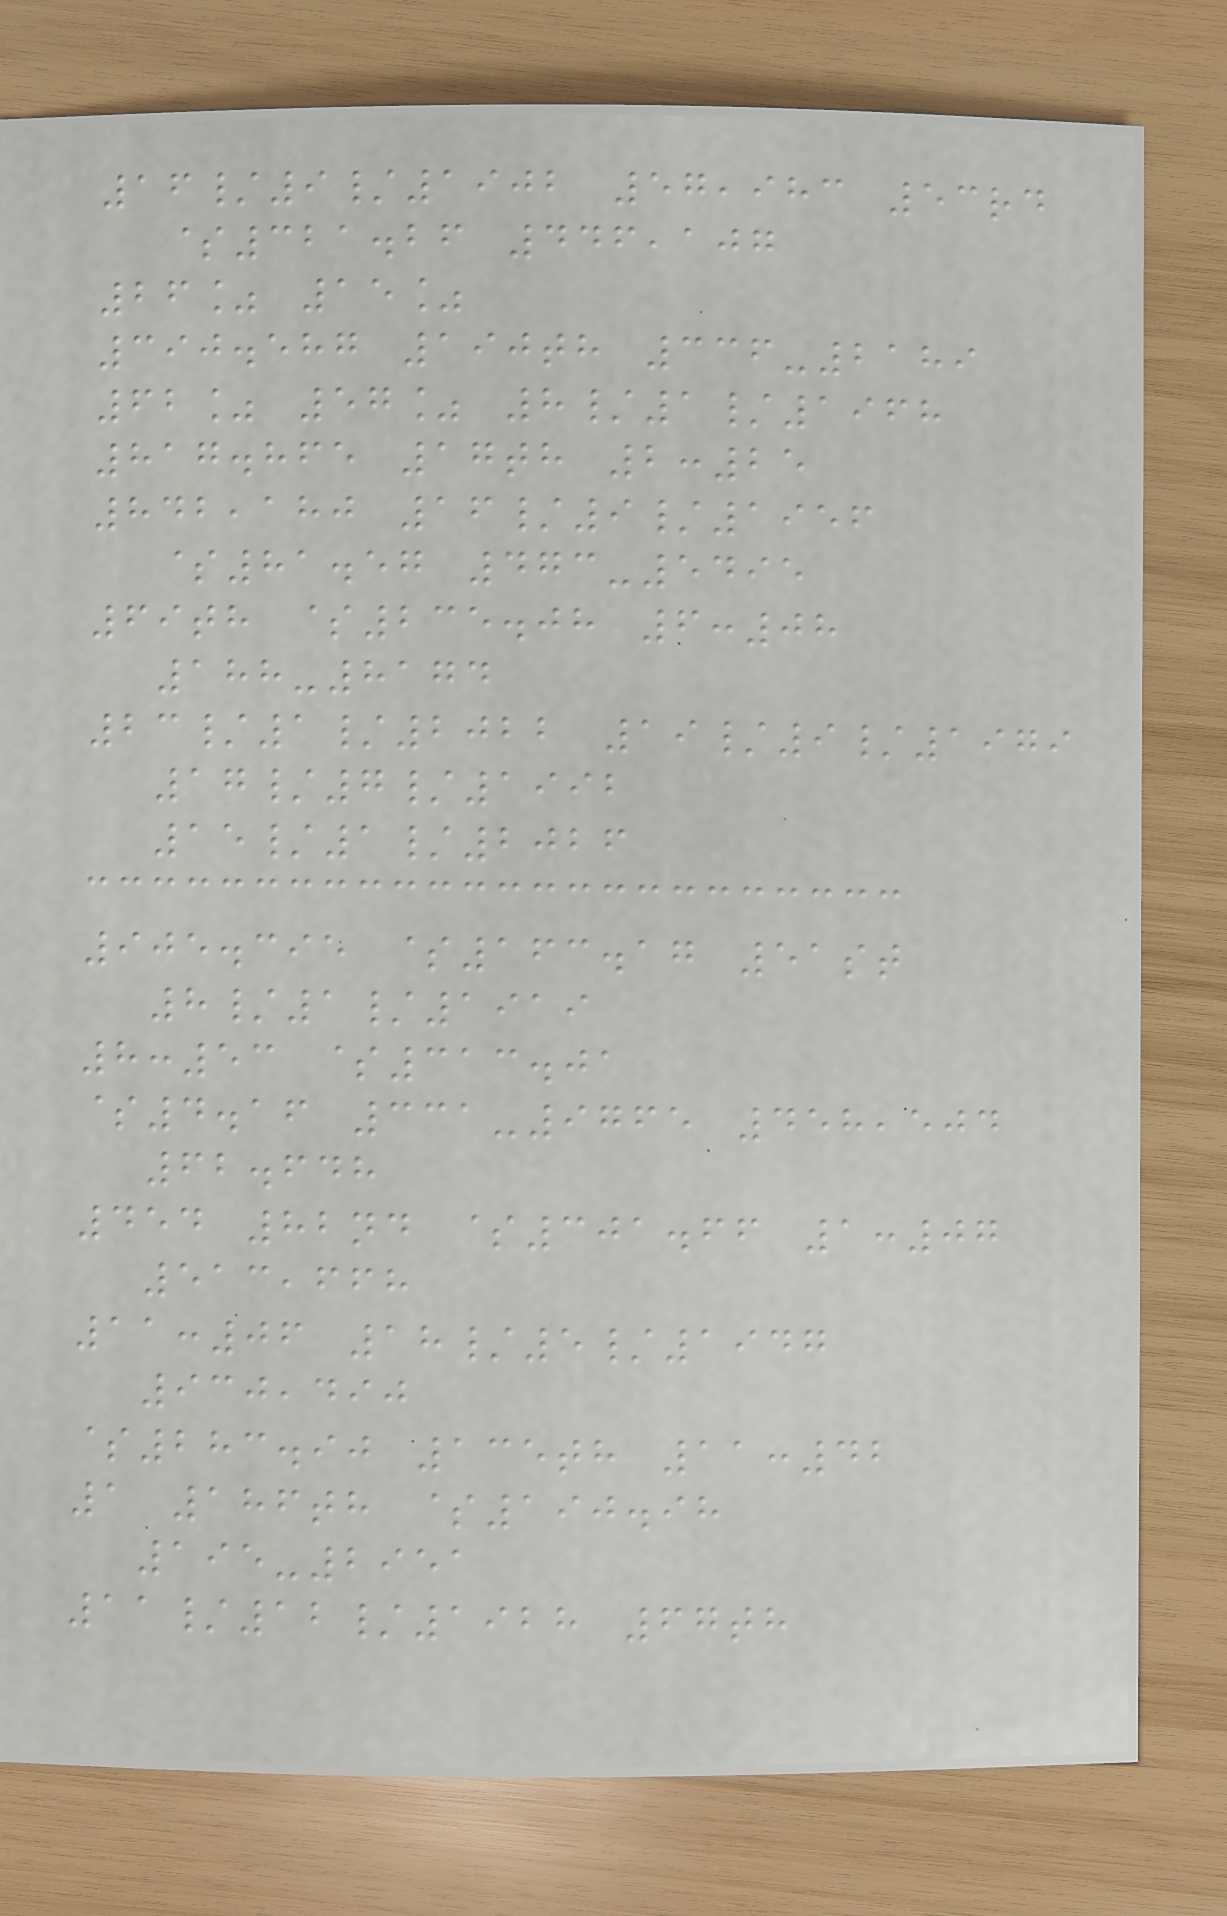16/9/1902 57,983 53rd
$321.26 446,107
26% 15%
390.587 190th 336-2189
62% 57% 8/1/1968
817.865 17th 2:25
842,180 16/9/1956
$81.57 473-5495
69th $235.08 6:08
188-8174
23/1/2022 19/9/1979
17/7/1992
15/1/2026
905.395 $163.17 51st
8/1/1919
8:53 $313.01
$4.16 331-9765 458,504
62.648
454 82nd $301.66 1:07
513,668
11:06 18/5/1947
930,490
$283.90 135th 11:42
1 186th $190.98
195-2951
11/12/1928 67th
